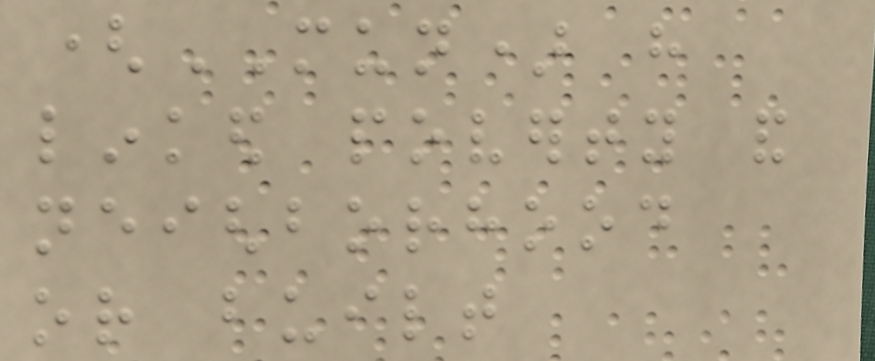(MUN) have
linked poverty and
neighborhood
or built
